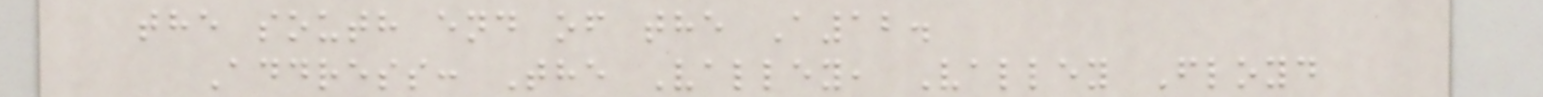the south end of the A12.
Address: The Valley, Valley Floyd
